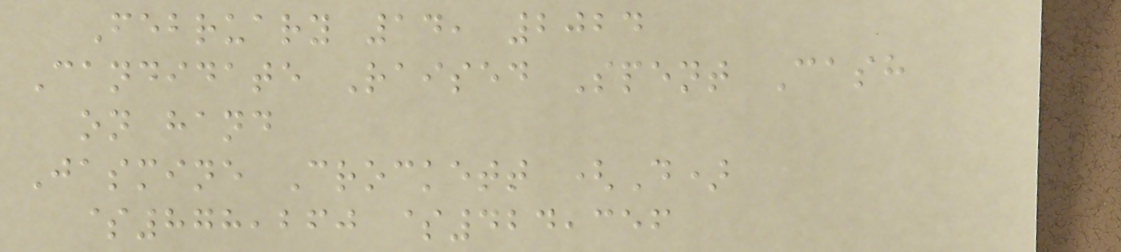February 14, 2024
Candidate Raised Spent Cash
on hand
Jasmine Crockett (D)
$878,260 $424,356
